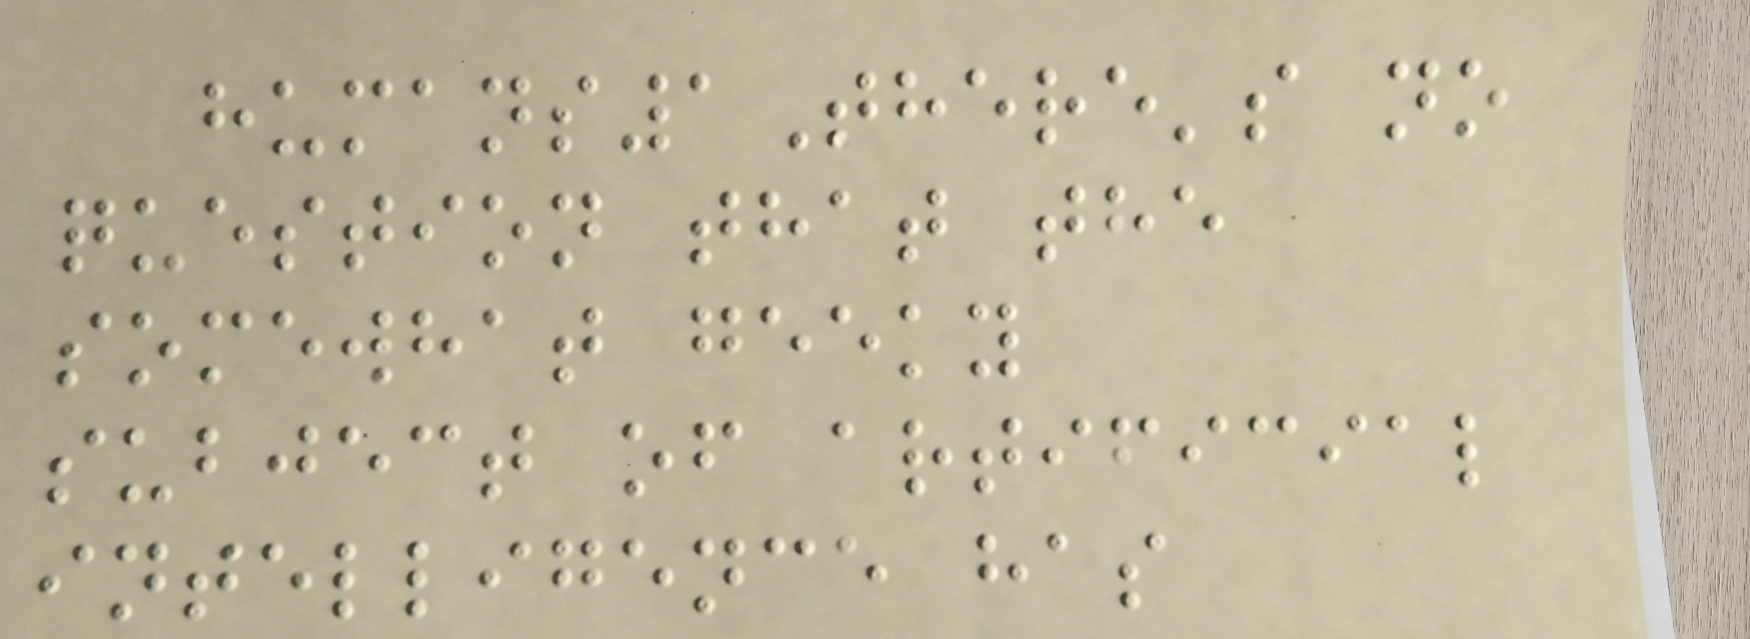humans1There's no
question that the
somewhat geeky
subject of artificial
intelligence has
